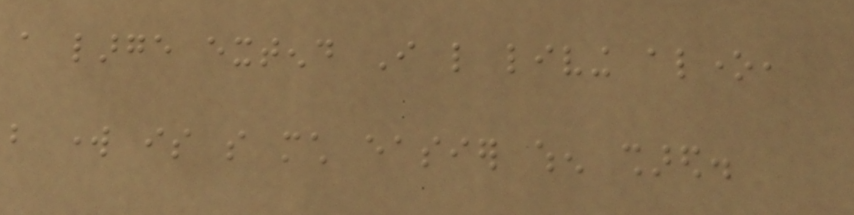a large extend I like living alone,
but work is so much easier when shared.
